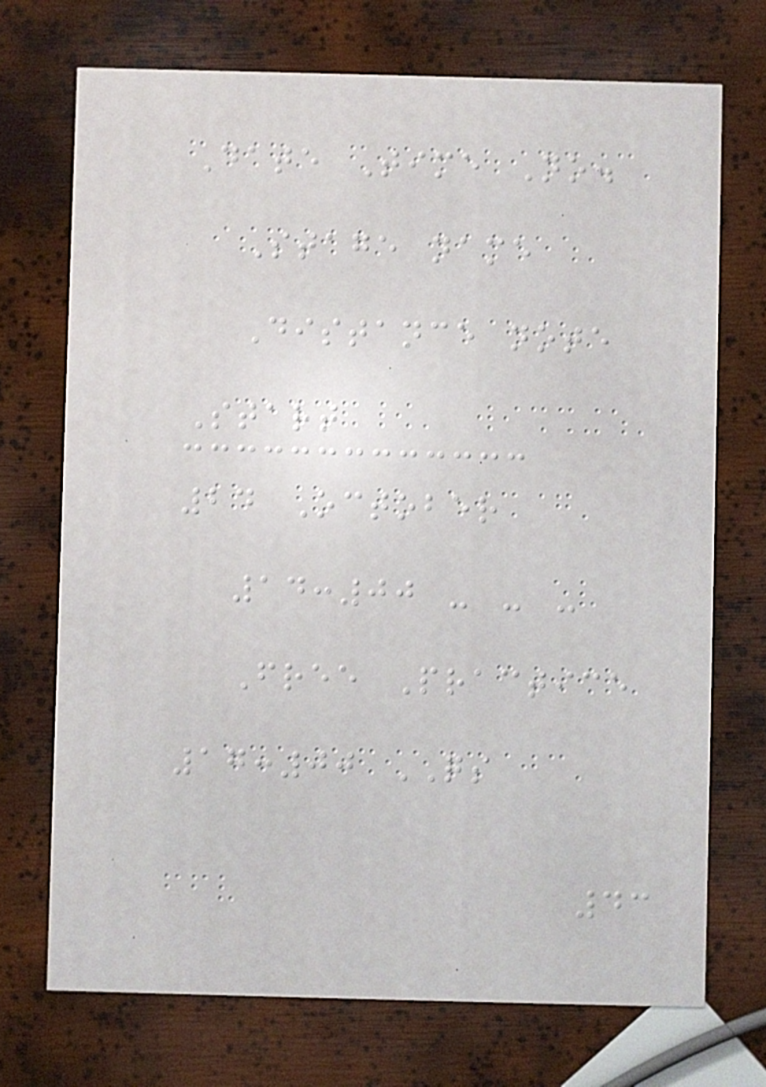Date Time No.
Stage name
Distance note
Start
24 October
14:00 - - -
Free Practice
17:00 QS
43
